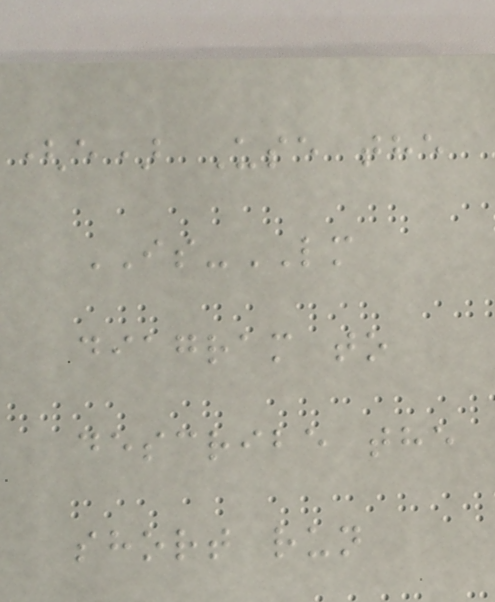(e) Use the
IS-LM
diagram to
describe the
short run
